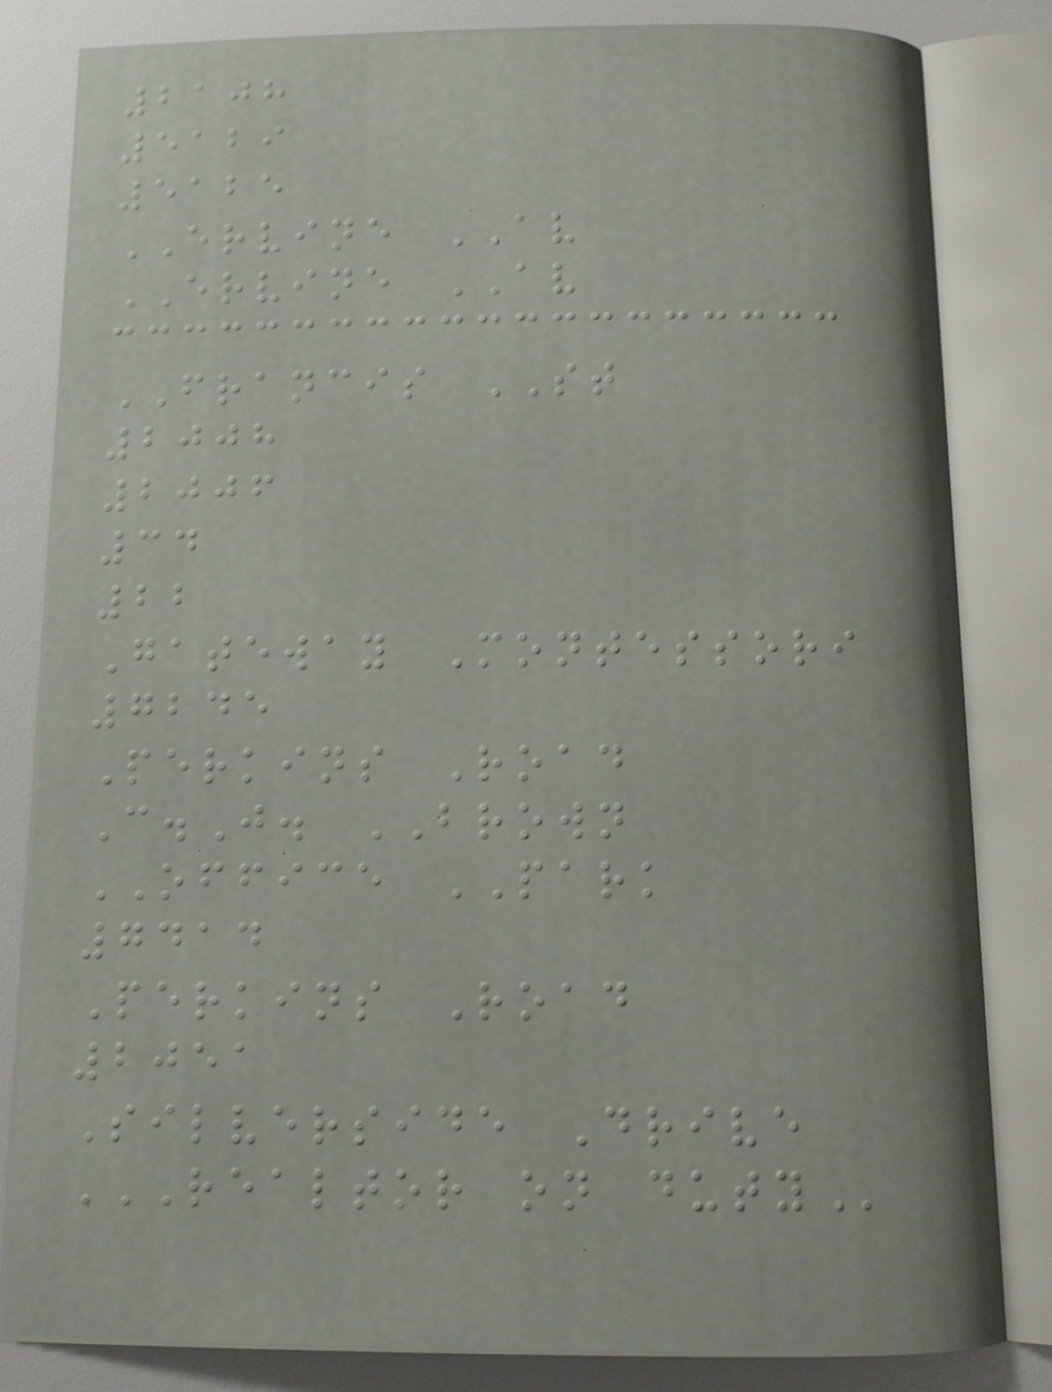2108
5129
5125
ERVINE AV
ERVINE AV
FRANCIS ST
2008
2006
34
22
Gateway Montessori
7245
Perkins Road
C.J. BROWN
OFFICE PARK
7414
Perkins Road
2051
Silverside Drive
REALTOR ON DUTY
